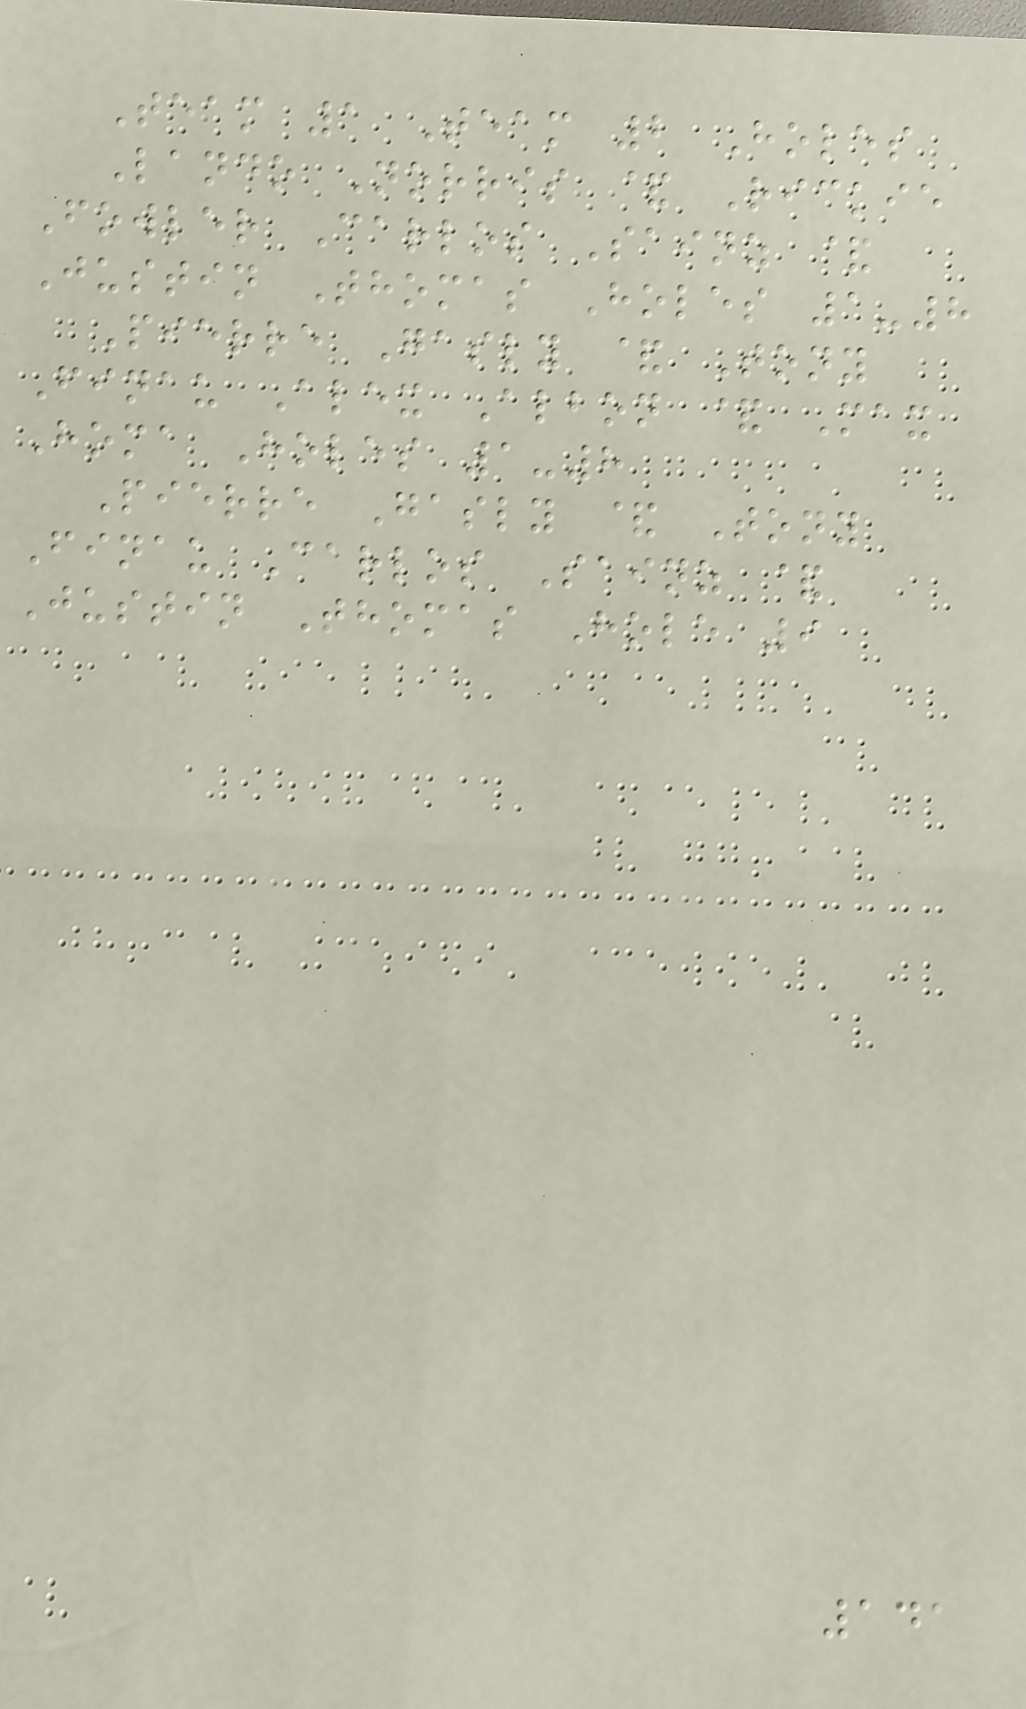Team 1 Team 2 Holes
Lando Norris & Rickie
Fowler Carlos Sainz &
Justin Thomas Holes 1-8
Pierre Gasly & Tony
Finau Alex Albon & Max
Homa Holes 1-8
Pierre Gasly & Tony
Finau Carlos Sainz &
Justin Thomas Hole 9
141
